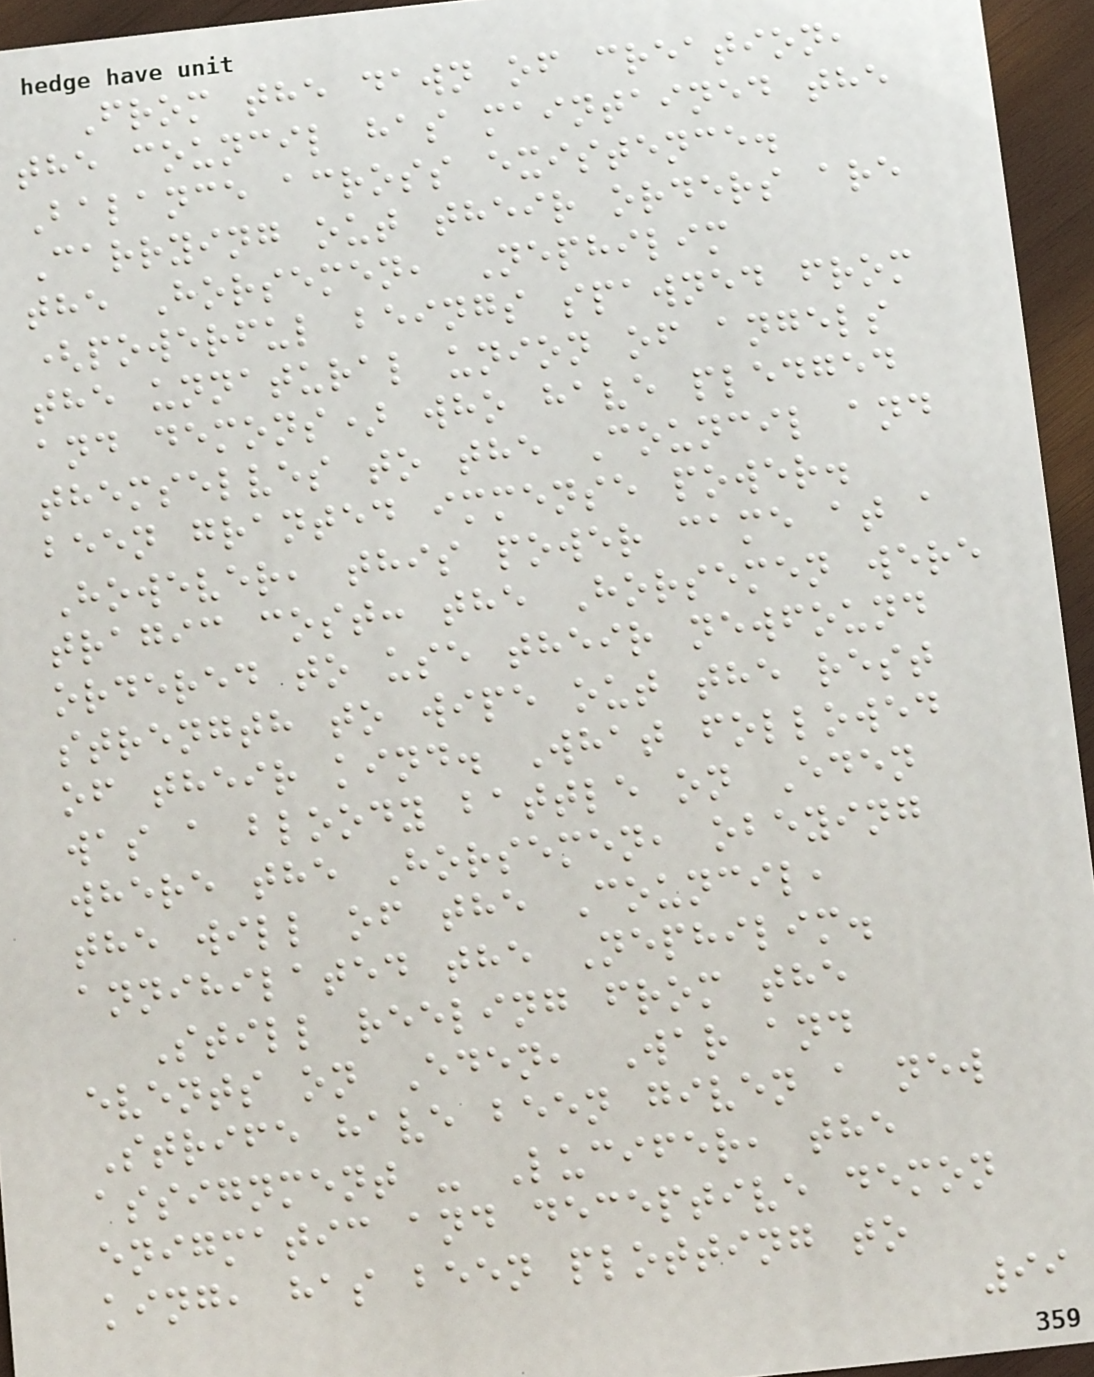From the dawn of creation,
the council has maintained the
Balance across existence.
Carrying out their orders are
the Horsemen, Nephilim
(powerful beings spawned from
the unnatural union of angels
and demons) who have pledged
themselves to the Council and
been granted immense power.
However, this power came at a
tragic cost: the Horsemen were
ordered to use their newfound
strength to wipe out the rest
of their kind. What followed
was a bloody battle on Eden
where the Horsemen, obeying
the will of the Council,
annihilated the Nephilim.
Still reeling from the
events on Eden, War and
Strife have been given a new
assignment - Lucifer, the
enigmatic and deceptive demon
king, has been plotting to
99
